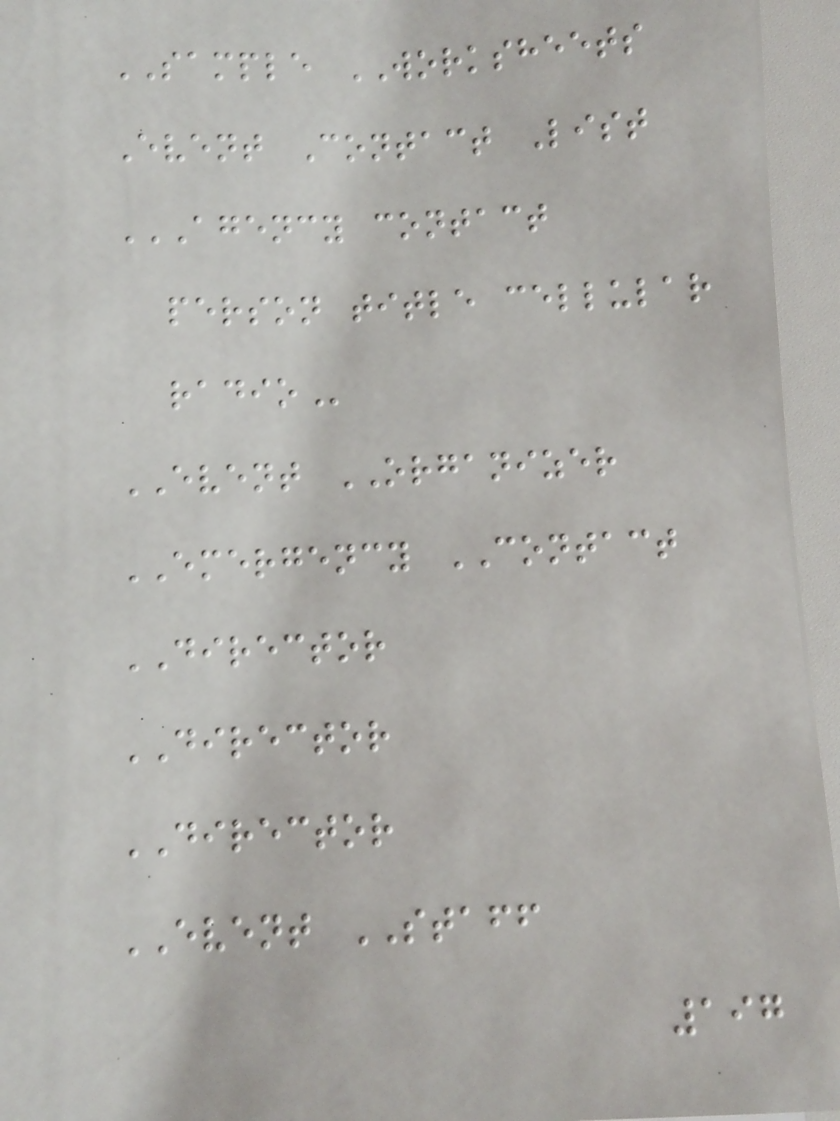SAMPLE WORKSHEETS
Event Contact List
AGENCY CONTACT
PERSON TITLE CELLULAR
RADIO
EVENT ORGANIZER
EMERGENCY CONTACT
DIRECTOR
DIRECTOR
DIRECTOR
EVENT STAFF
197
